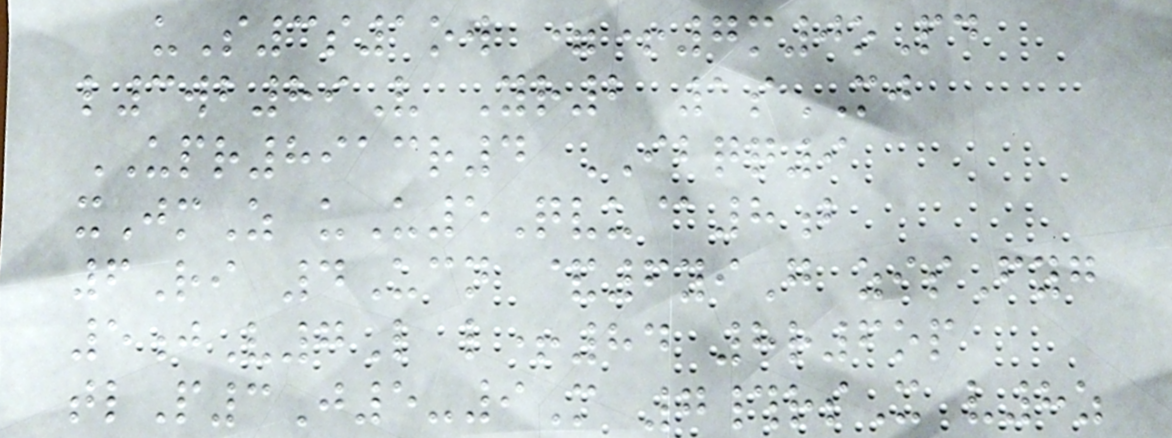uS3s1ow =+7m0oPd
l3wb89V Yr2 1sMJ
UPR8913r4 IBQQ9
xJmZ uU5Qvu@8b
6Ri 4Ucn &6yiG zisFyg
5jV7L l+84 8r6op
tlP3J5-9M 7#rsX v8z
